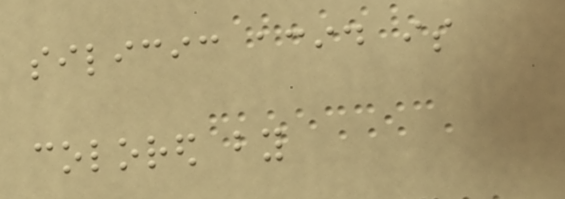silicic acid is
colored by
